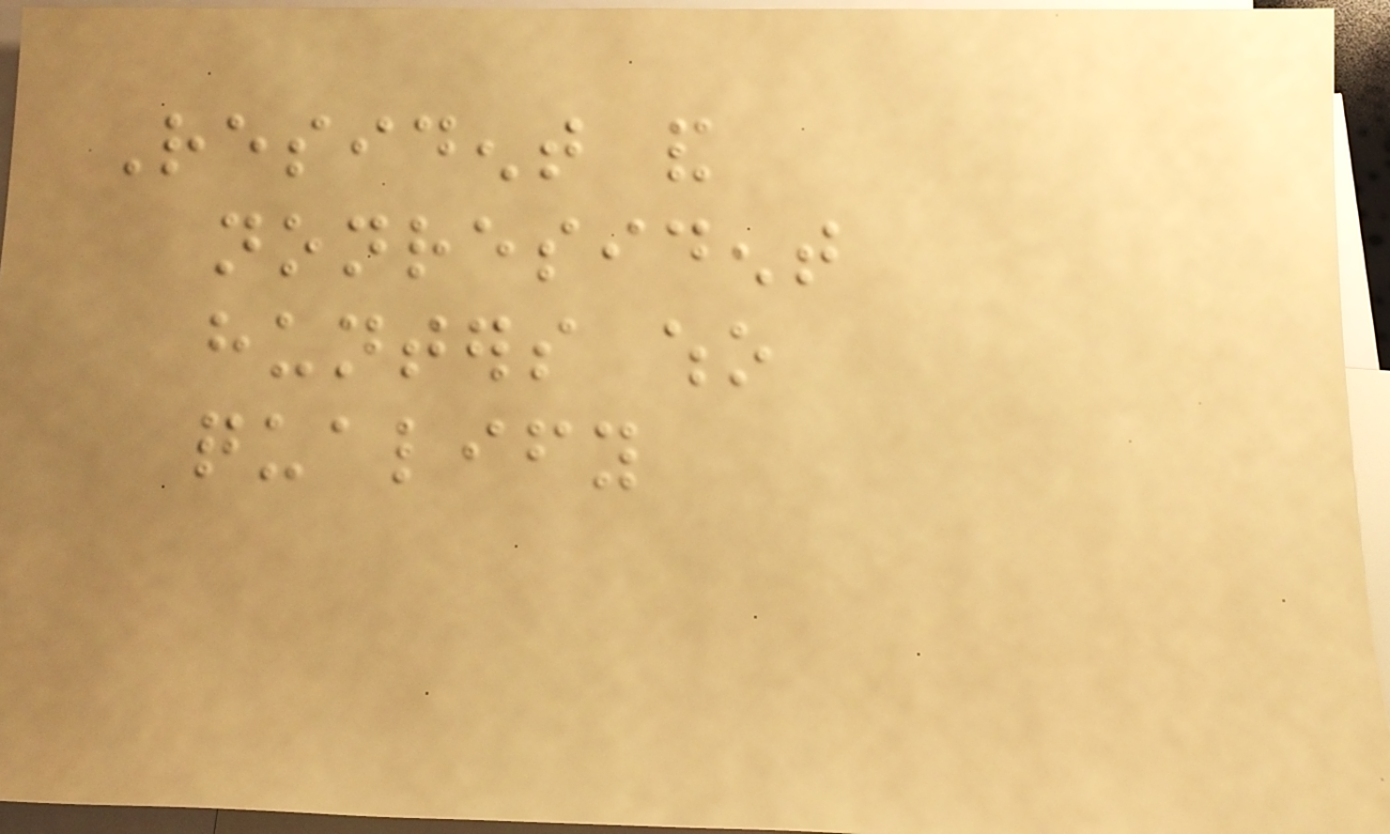Resident and
nonresident
hunters who
qualify
